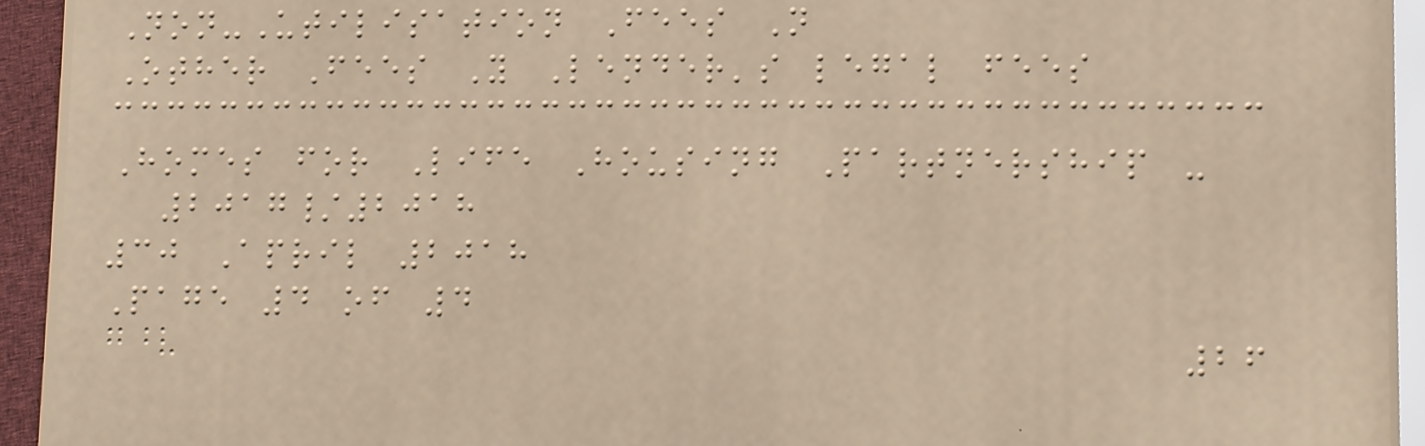Non-Utilisation Fees N
Other Fees Y Lender's legal fees
Homes for Life Housing Partnership -
2017/2018
30 April 2018
Page 4 of 4
26
